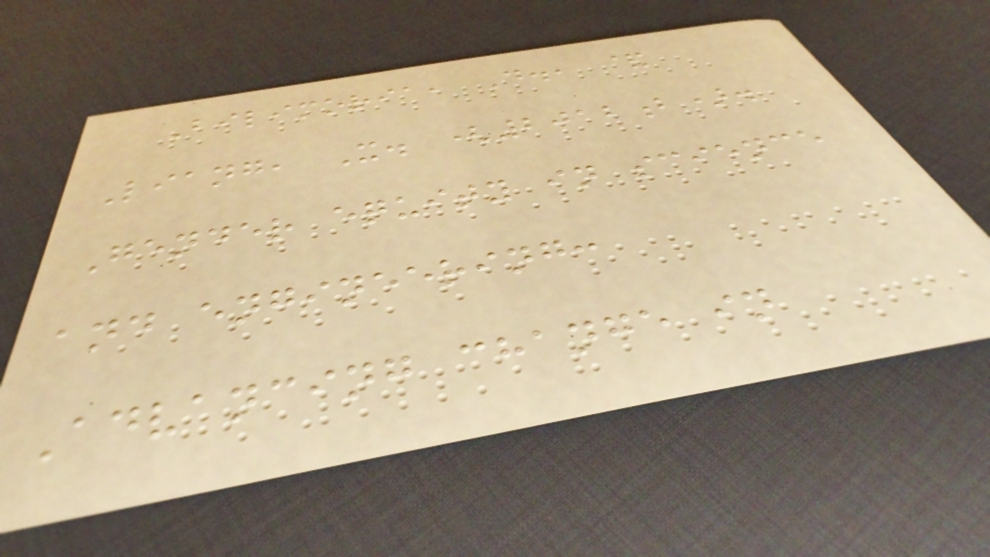Bilimoria, D., &
Liang, X. (2012b).
Gender equity in science
and engineering:
Advancing change in
